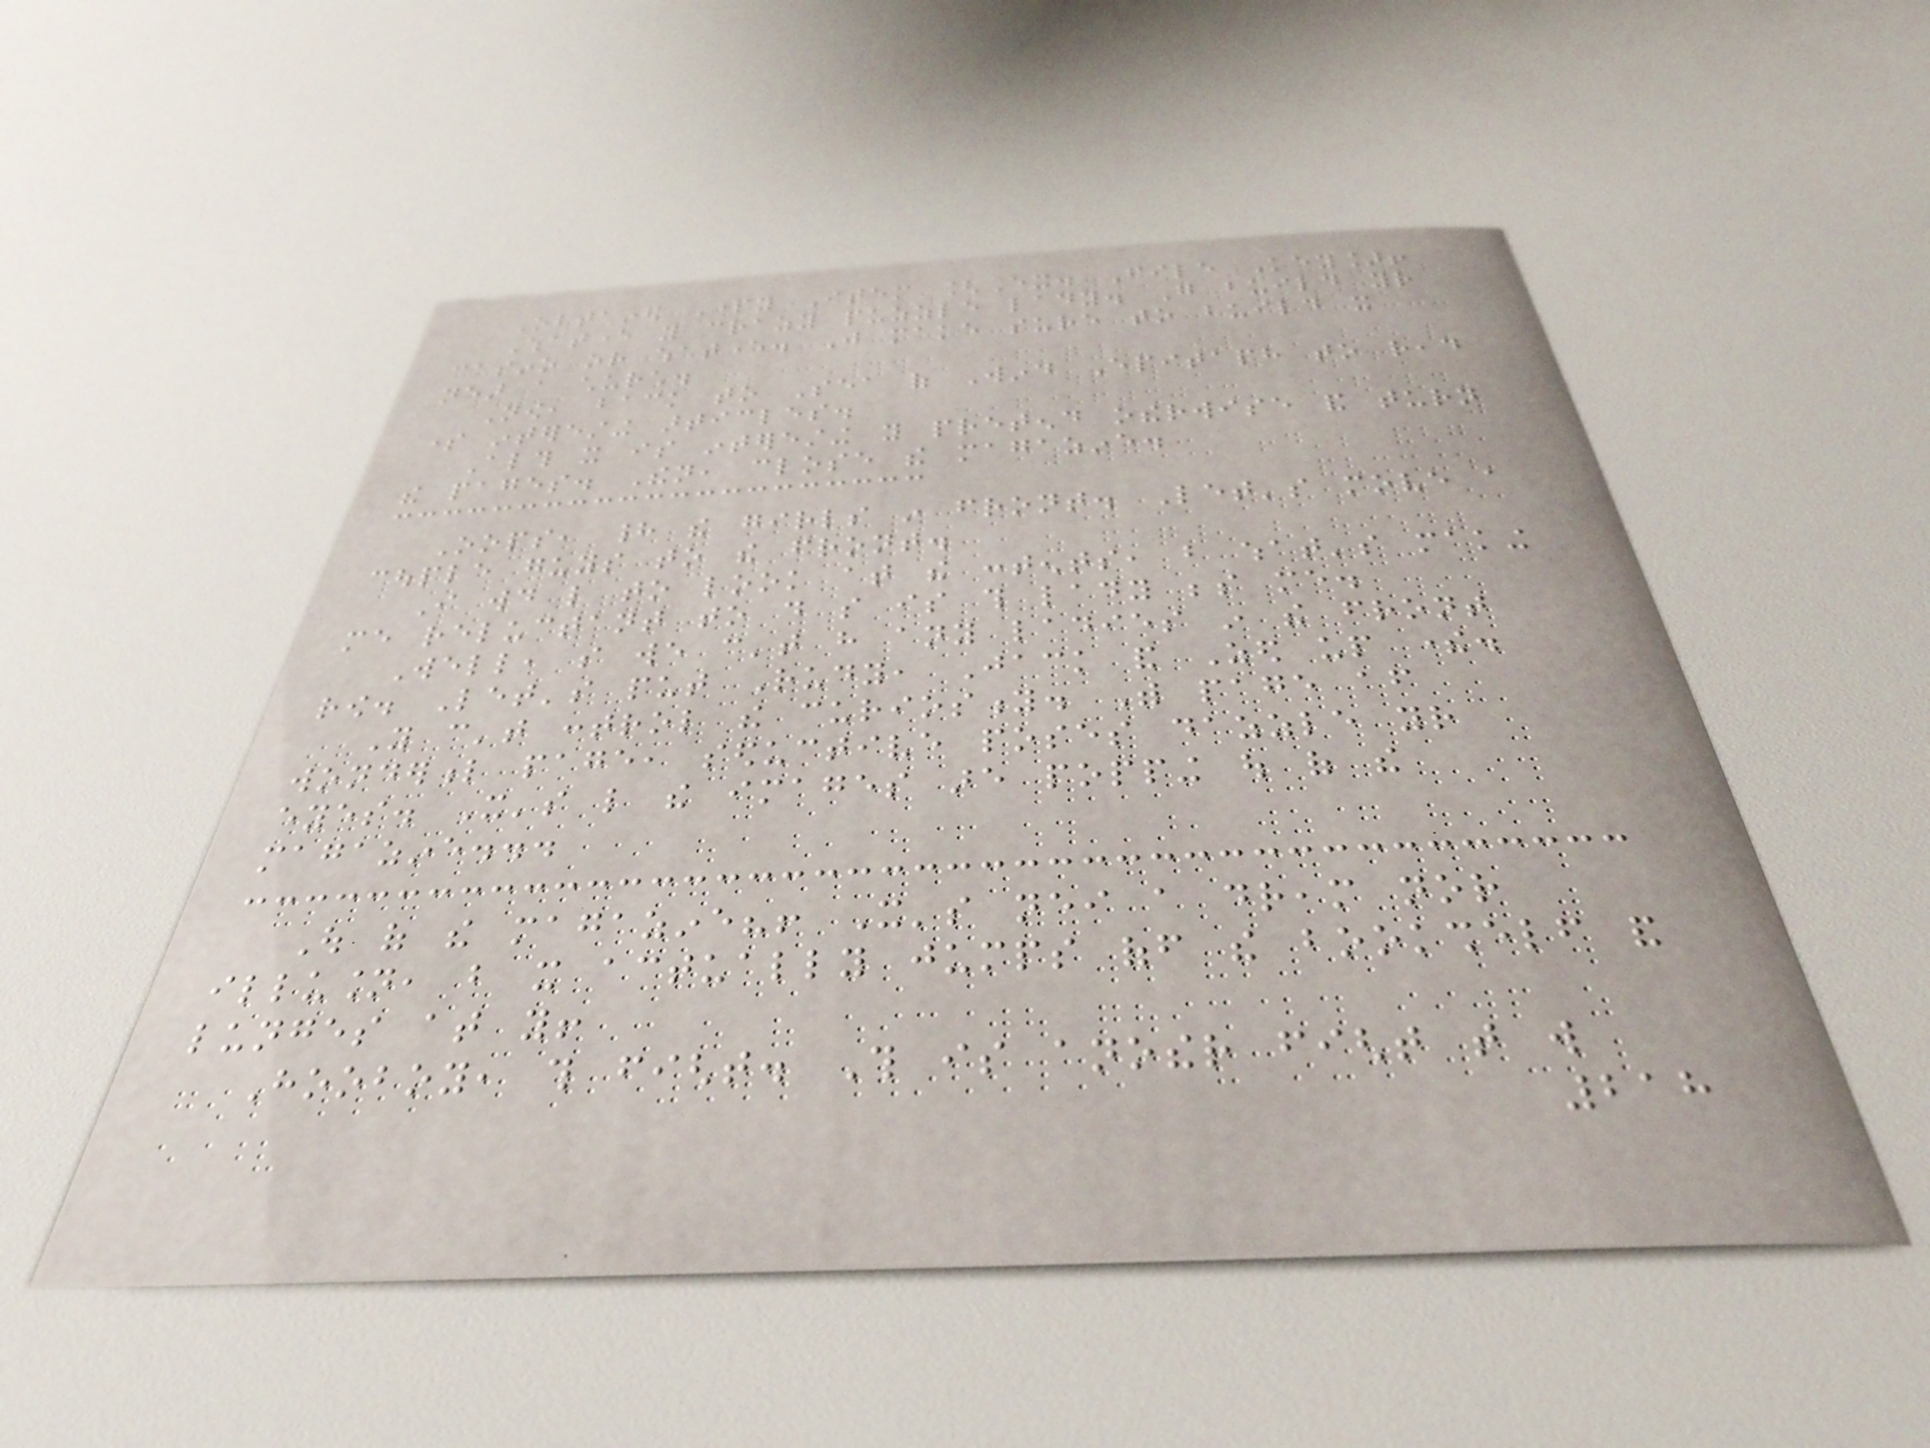Obtained Party Item [Ex. File Key]!
Whatever you crazy puzzle lady. Go build your
casino or whatever. Just make sure to build it
near a church.
Now, back to Sea of Wind Epitaph to read
some interesting articles.
Although it is interesting you pretend otherwise and turn
the pages. Then, close the magazine.
Oops, had the girls in front. Let's move a
couple guys to the front.
I would like to look at the contents, but what's making
me reluctant to do so is this lady beside me.
Well, so we can't have any ladies in the front
row. Let's put Rudy, Jack and Zed up there.
You can't control the curiosity. With page after
wonderful page, seductive poses dazzle your
eyes. It's like the images are popping out of the
magazine...
Out of the magazine?! It's neither a dream nor
illusion, but it actually jumps off the bookshelf and
lunges at you!
Hooboy, this fight. This is another fight that will
218
